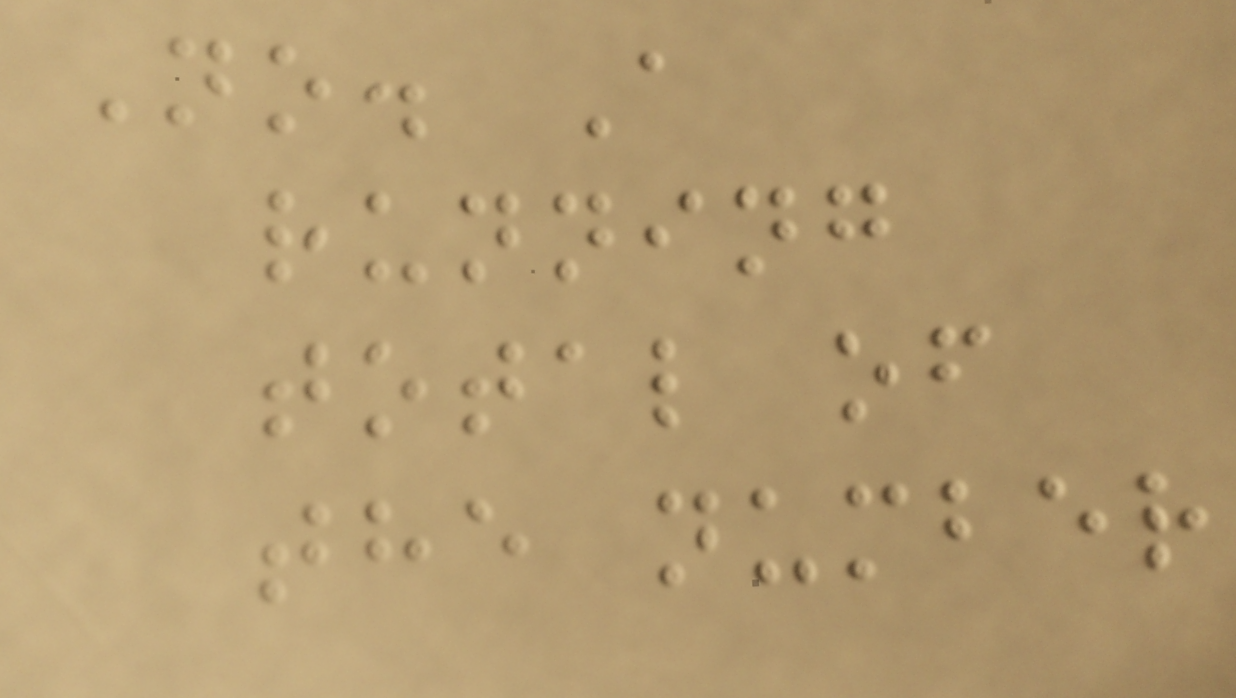No. A
running
total of
the number
